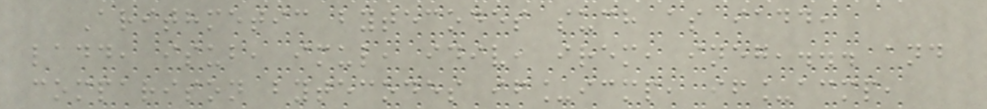Arithmetic bytecodes such as iadd,
ladd, isub, imul, idiv, irem, ineg,... and
comparison bytecodes if_icmp, if_acmp,
